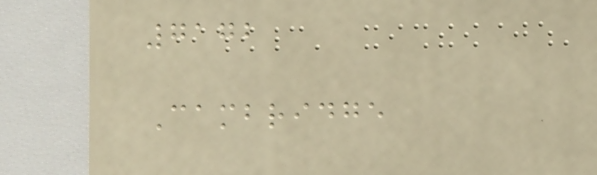7172
Cambridge
